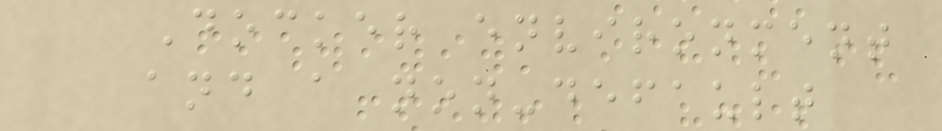Docker environment
and a non-default
